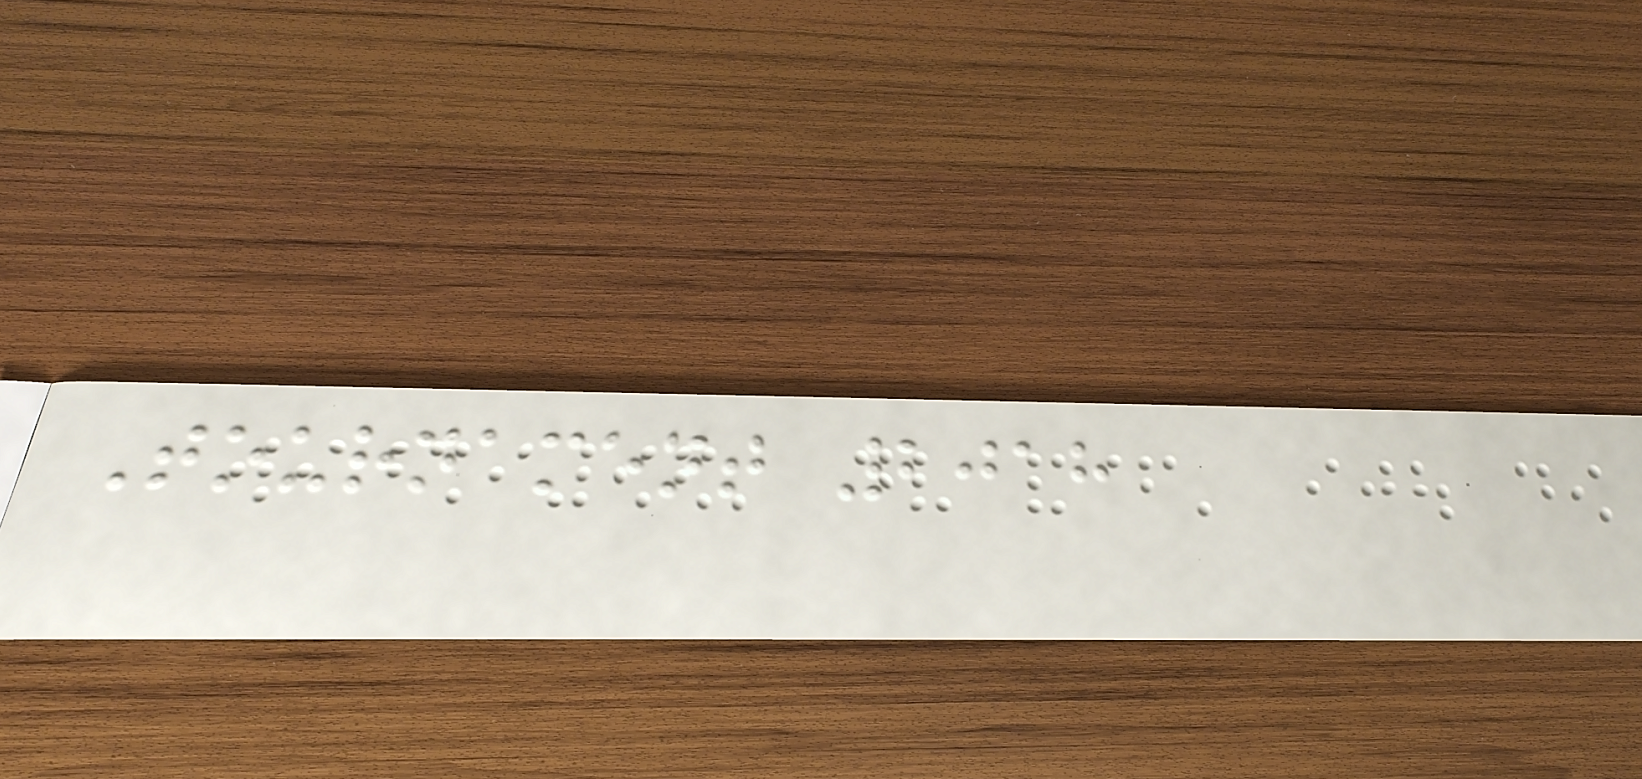Tournament 2018
